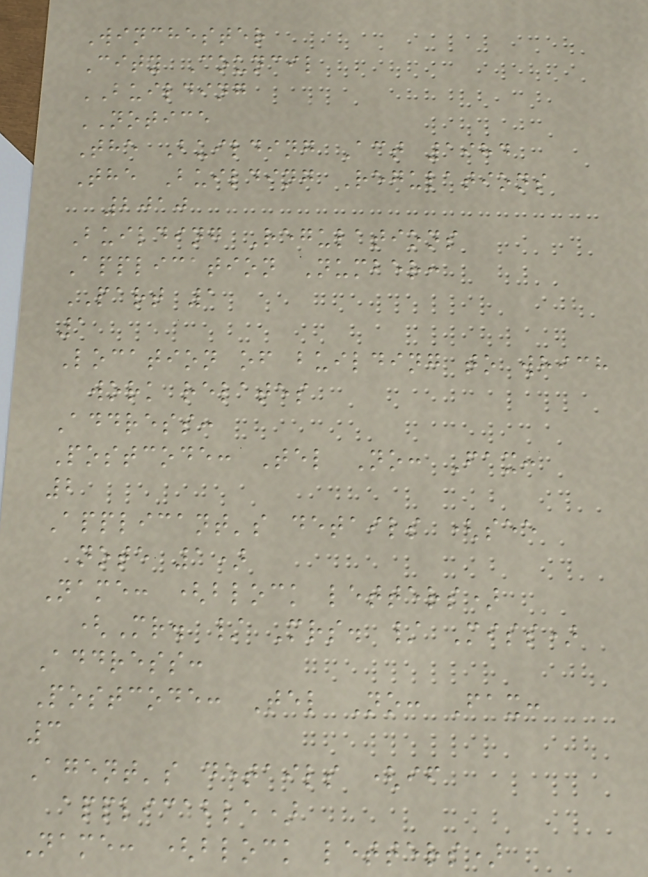Winchester
City Council
BUILDING
NOTICE
The Building Act 1984
The Building Regulations
2010
Building Regulations
Application Number:
PART 1
1
Location of building to which
work relates
Address:
Postcode: Tel No: Fax:
2
Applicant's details (see
note 1)
Name: (block letters)
(Mr. / Mrs. / Miss)
Address:
Postcode: Tel No: Fax:
3
Agent's details (if
applicable)
Name: (block letters)
